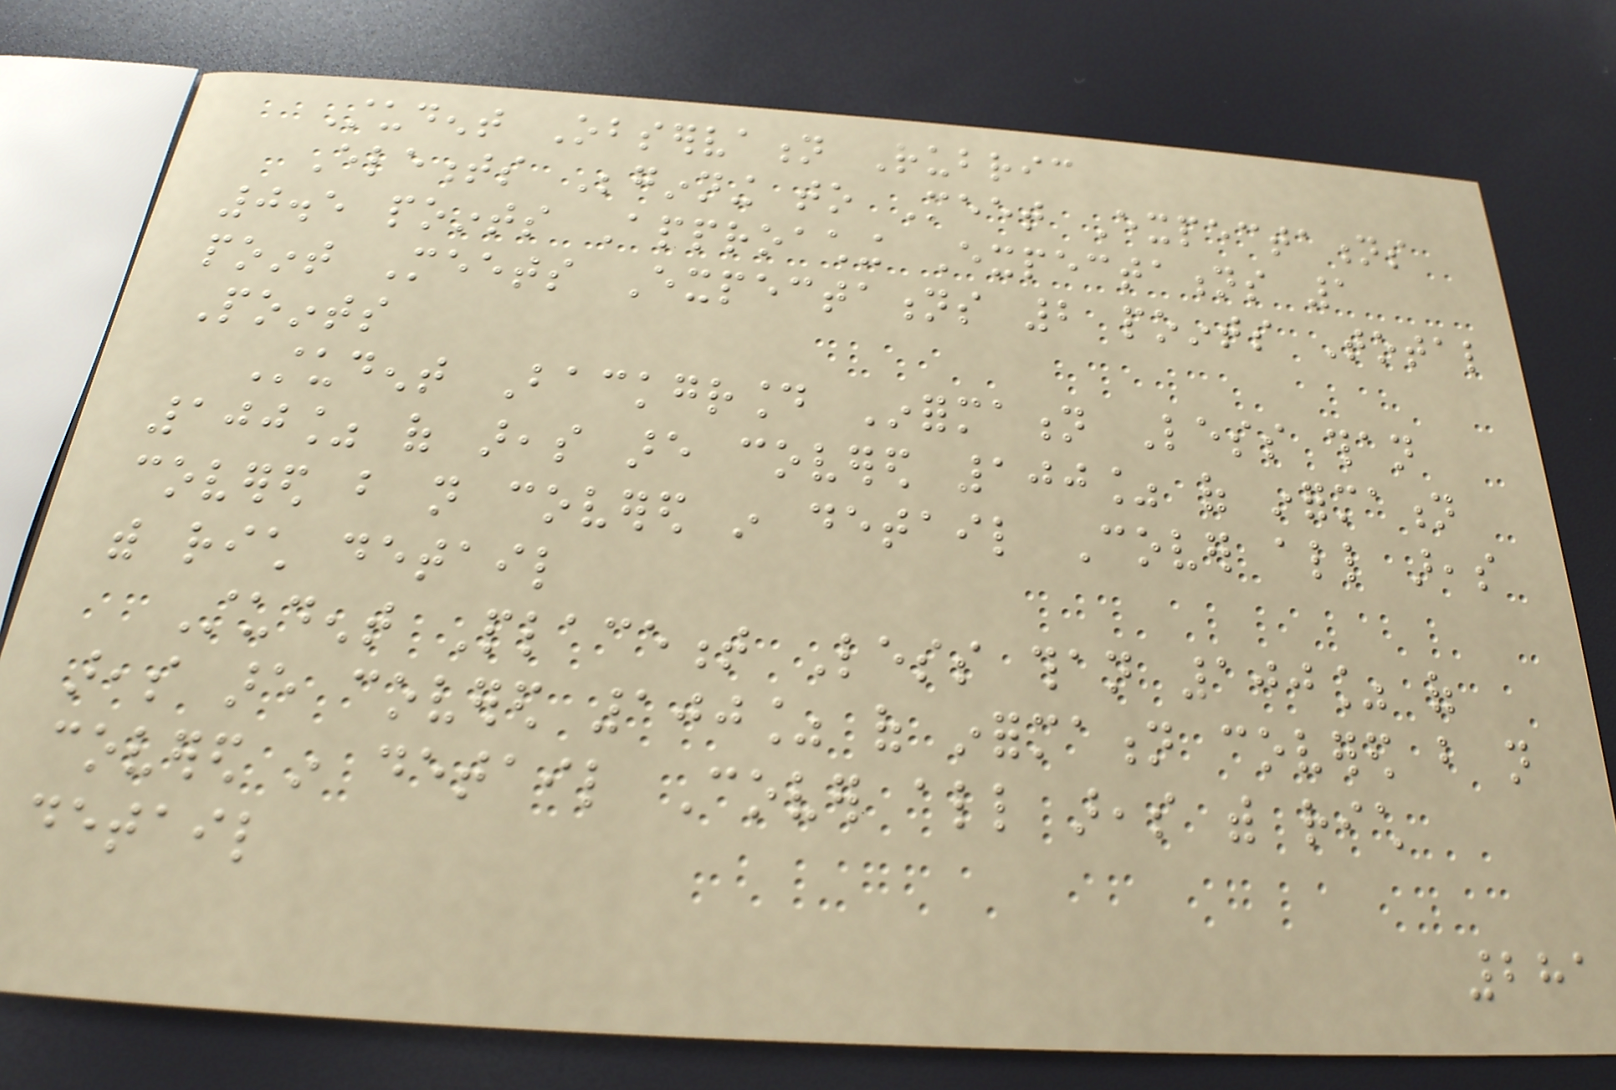Student Observation Rubric
Elements Beginning to Meet Expectations
0.5 points Approaching Expectations 1
point Meets Expectations 2 points Total
Points
Student Background Information Less than
100% of areas are covered 100% of information
covered but not covered in detail Cover all areas
with rich detail
Student Placement Less than 100% of
areas are covered 100% of information covered but not
covered in detail Cover all areas with rich
detail
281
